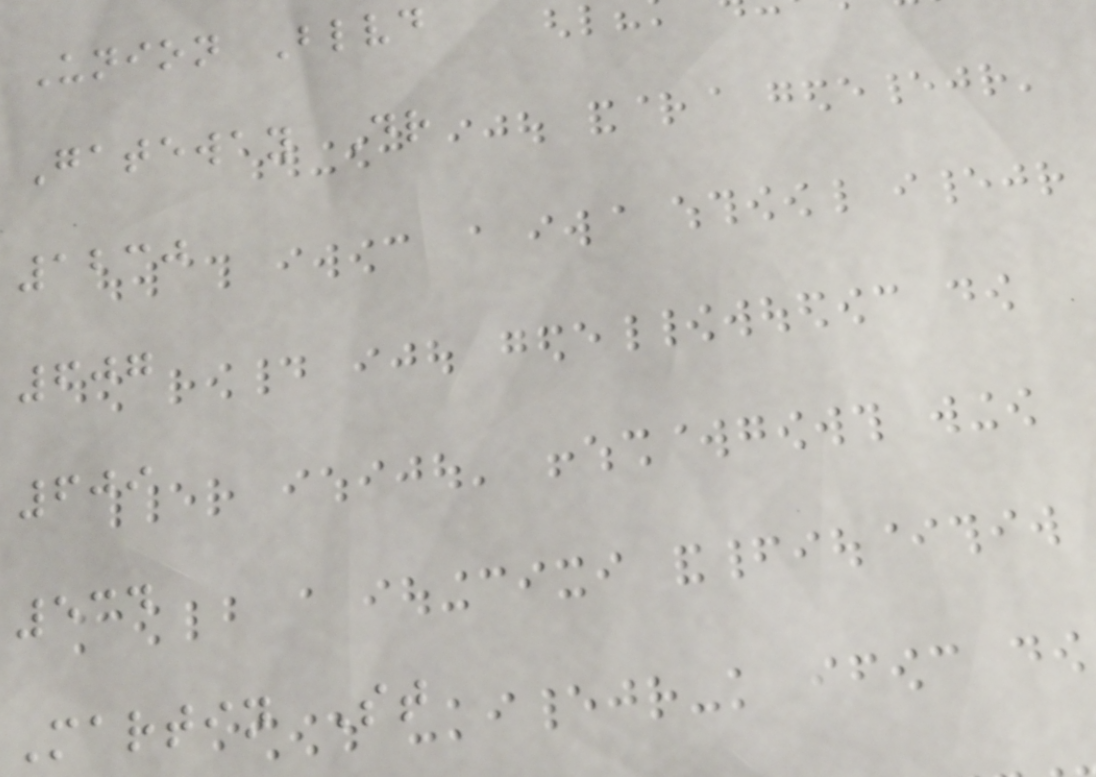Union Blvd
Gateway Dr
1230
607
609
534
Martin St
